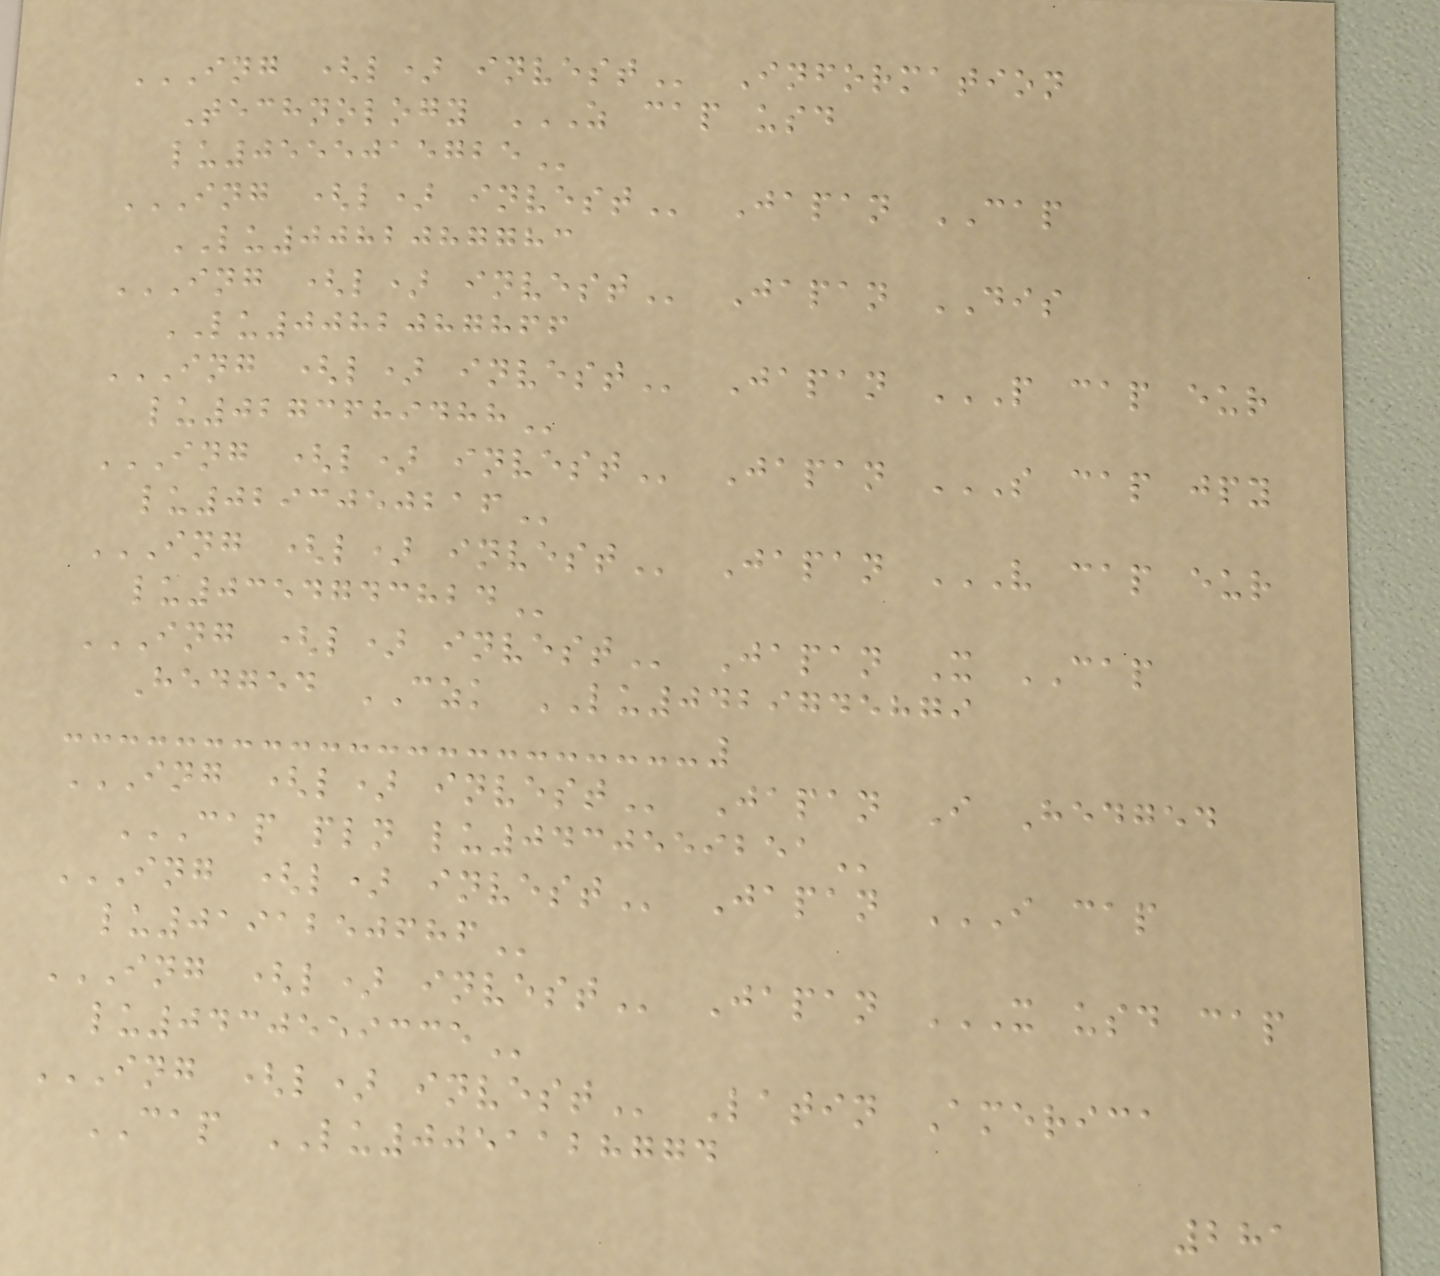ING (L) INVEST Information
Technology Z CAP USD
LU0555015725
ING (L) INVEST Japan CAP
LU0082087783
ING (L) INVEST Japan DIS
LU0082087866
ING (L) INVEST Japan P CAP EUR
LU0273689488
ING (L) INVEST Japan S CAP JPY
LU0293050216
ING (L) INVEST Japan V CAP EUR
LU0354743824
ING (L) INVEST Japan X CAP
Hedged CZK LU0429745879
ING (L) INVEST Japan I Hedged
CAP PLN LU0430559251
ING (L) INVEST Japan I CAP
LU0191250686
ING (L) INVEST Japan X USD CAP
LU0430559335
ING (L) INVEST Latin America
CAP LU0051128774
281
